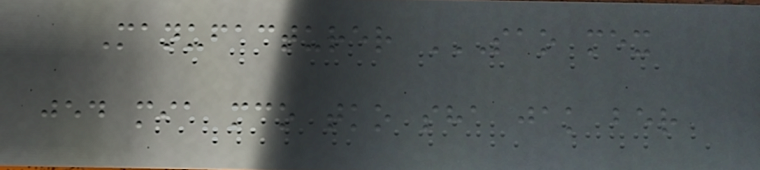Manufacturer SAO MEX
JED MIA MCO TKO SHA JAK BER
